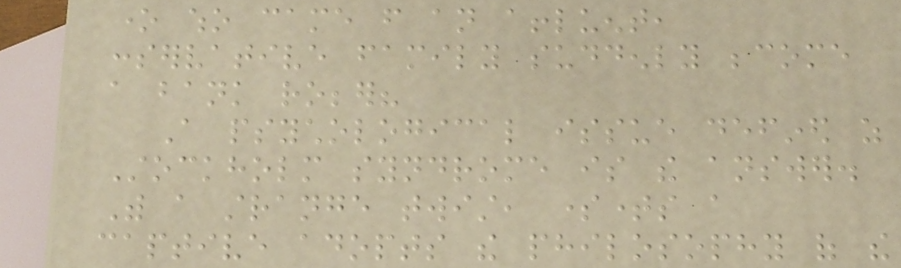one who came from an affluent,
conservative family suddenly become
a bank robber?
A psychological issue defined as
Stockholm syndrome is the answer.
With a strange twist, sometimes a
captive adopts the philosophy of the
